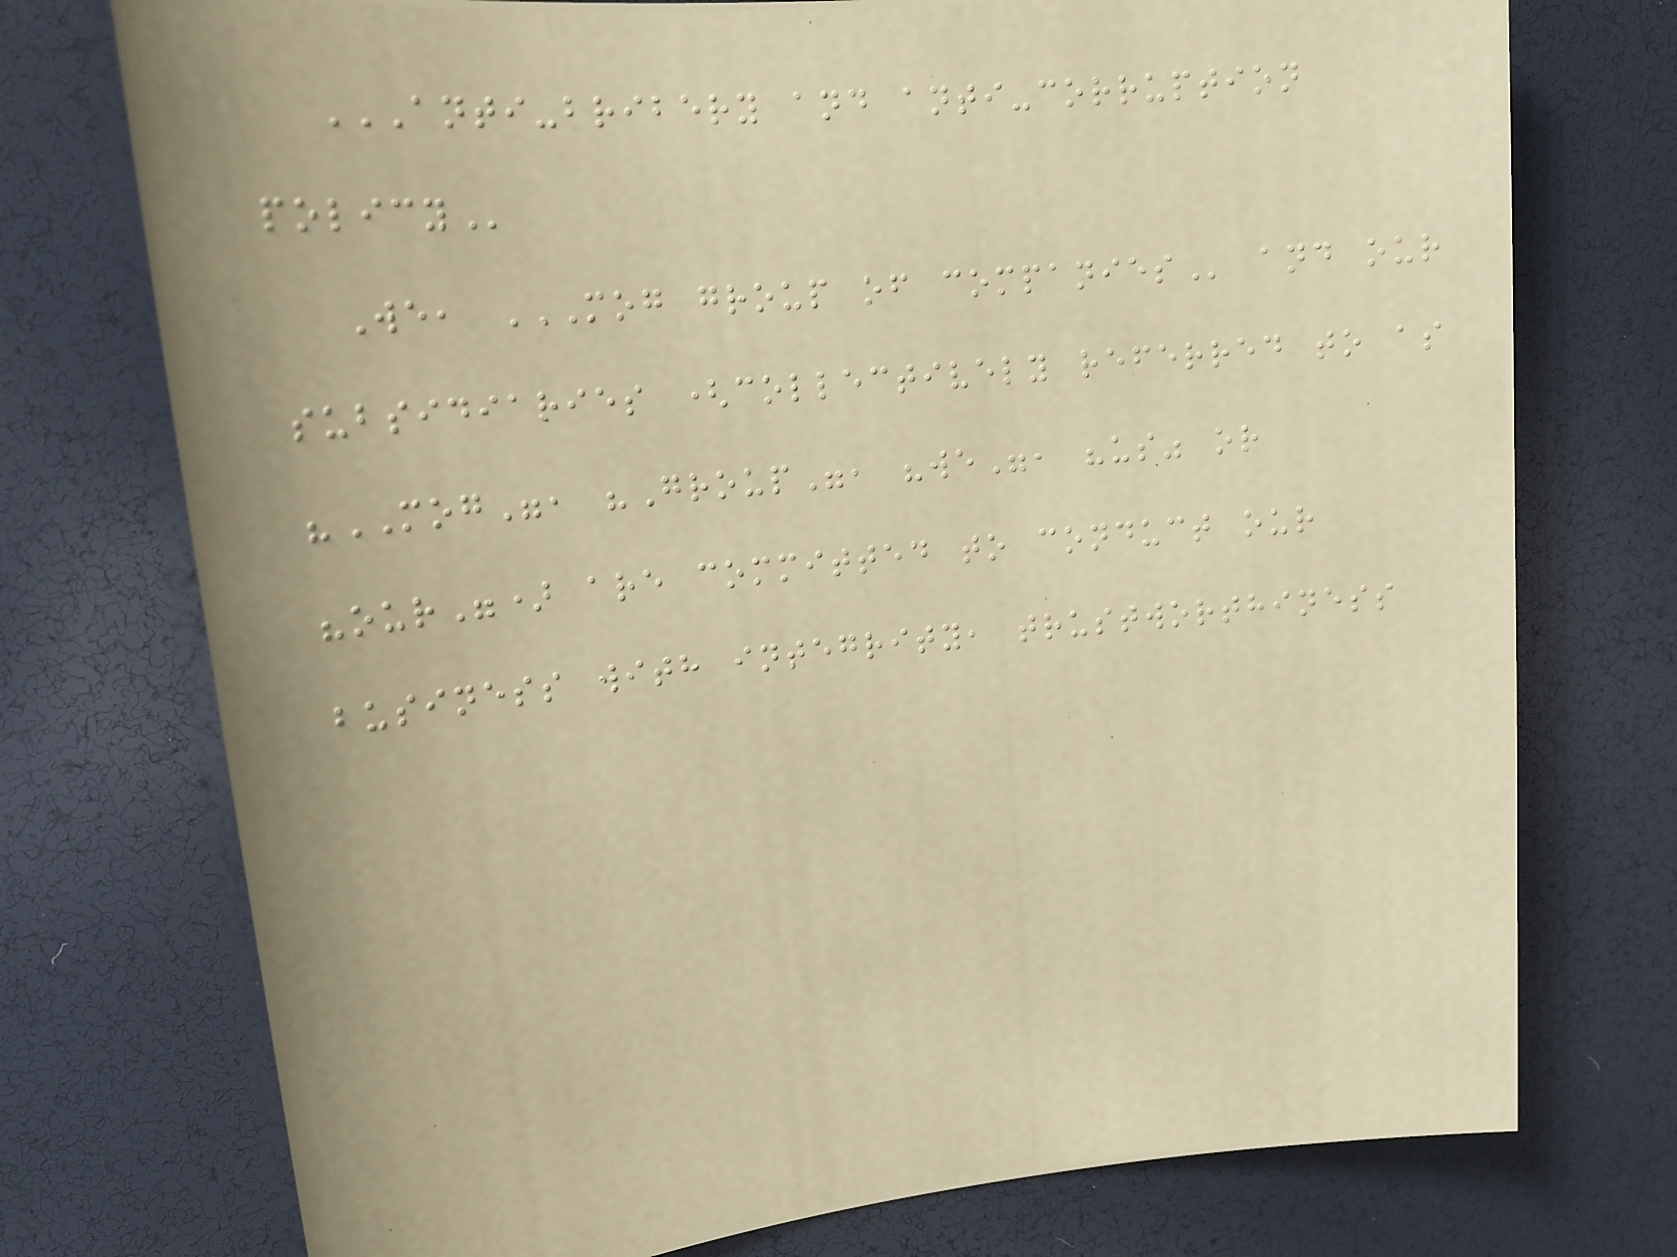ANTI-BRIBERY AND ANTI-CORRUPTION
POLICY
We, MOG GROUP OF COMPANIES and our
subsidiaries (collectively referred to as
"MOG", "Group", "we", "us" or
"our") are committed to conduct our
business with integrity, trustworthiness
